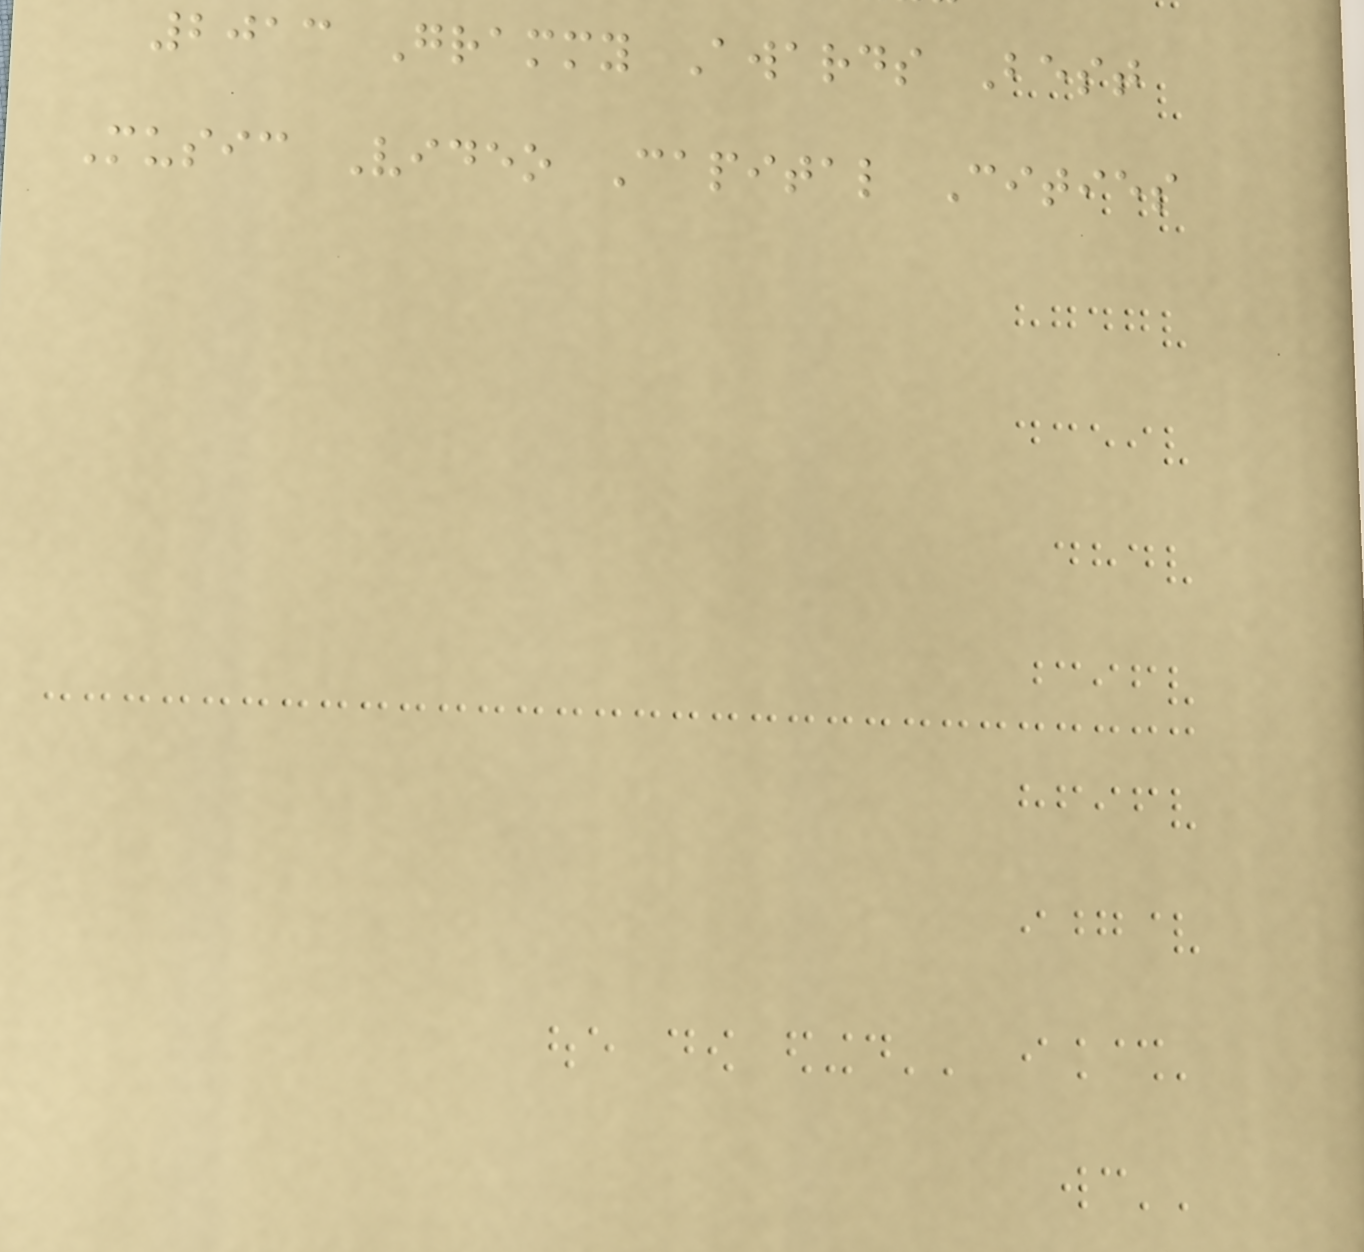2013 Grammy Awards Best
Music Video Capital Cities
